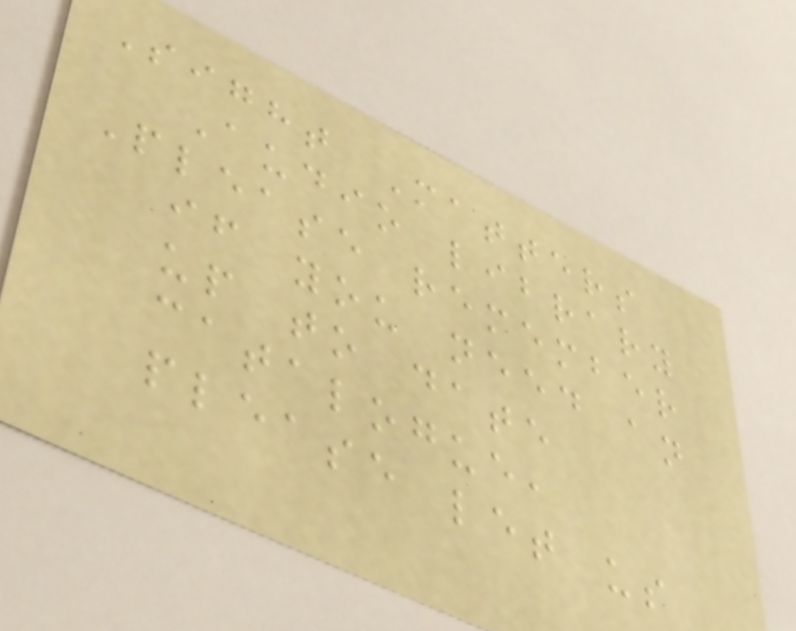Sight Matters
Audio library
Please remember
if you need an
up to date
catalogue,
please let us
